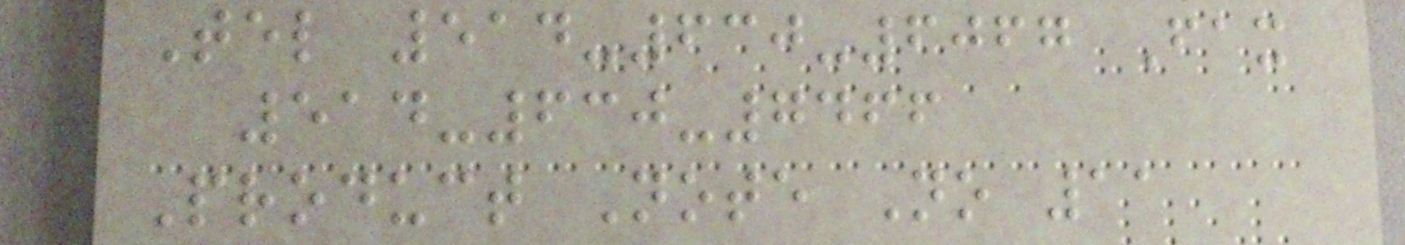Tel 514-630-6067 Fax
514-630-7466
Product Note No 11
